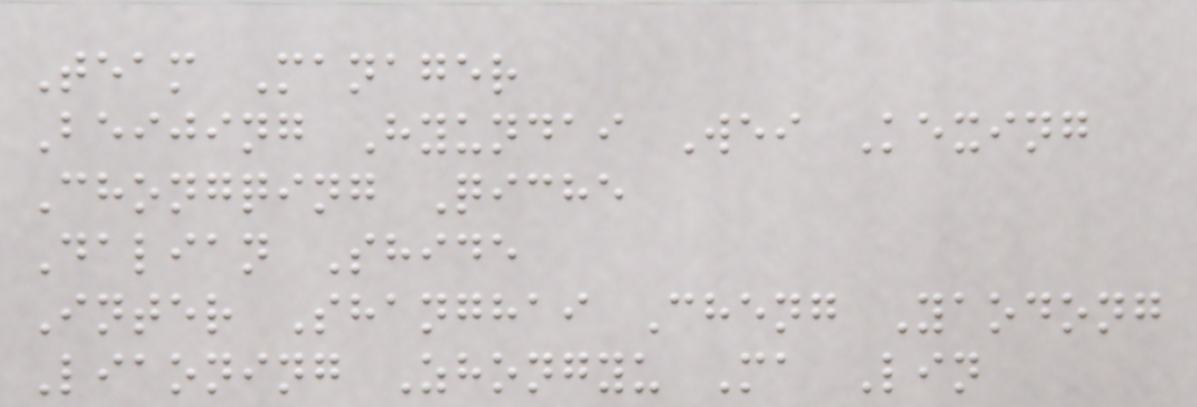Team Manager
Beijing Hyundai Wei Kexing
Chongqing Qiche
Dalian Shide
Inter Shanghai Cheng Yaodong
Liaoning Zhongyu Ma Lin
